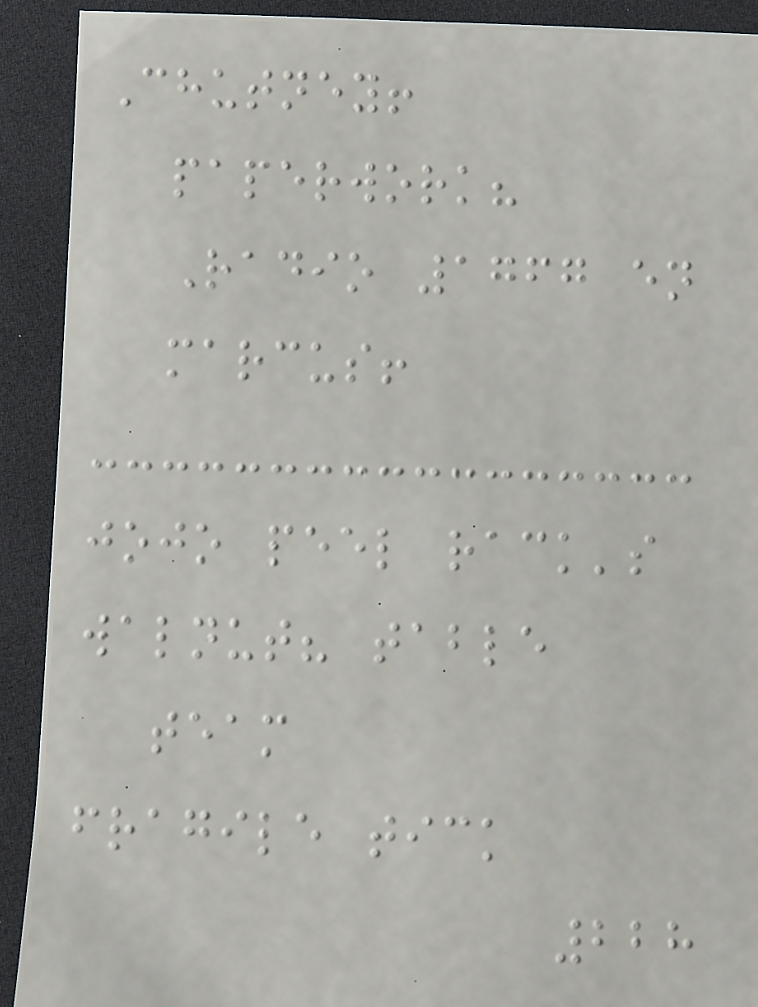Chutney!
paperwork?
Radio 1767 en
marcus!
jojo peel rack's
walnut? table
team
fragile tick
228
